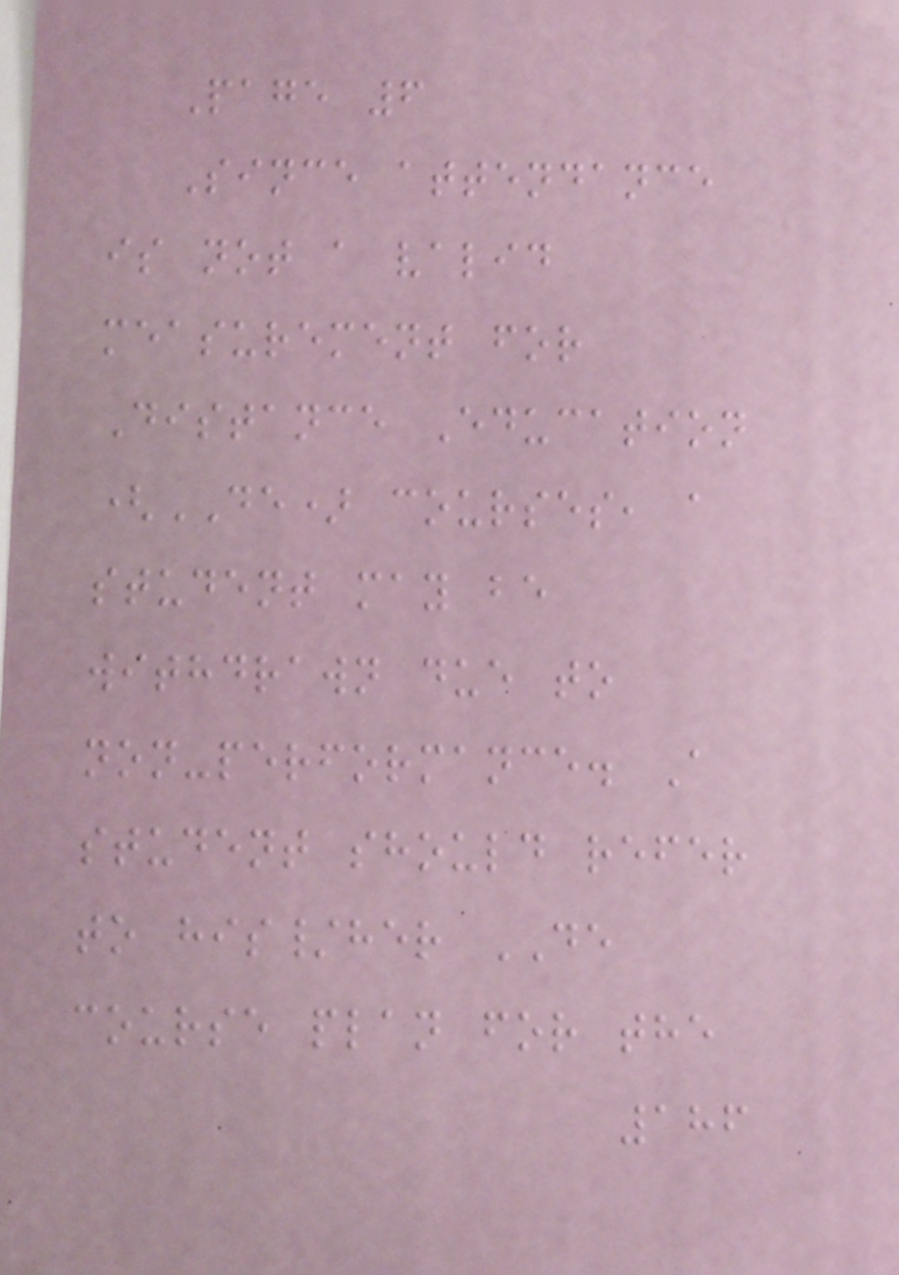Page 6
Since attendance
is not a valid
measurement for
Distance Education
(DE) courses, a
student may be
withdrawn due to
non-performance. A
student should refer
to his/her DE
course plan for the
186
